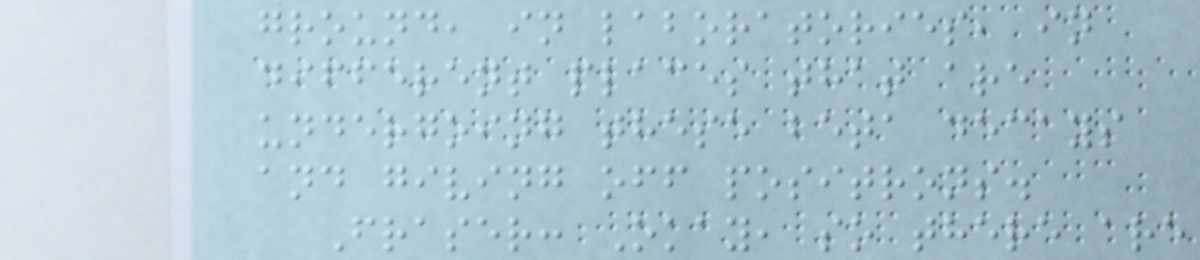ground, in laboratories, in
different places that are
undergoing these beta decays
and giving off positrons.
Fraser: Okay, so there are
